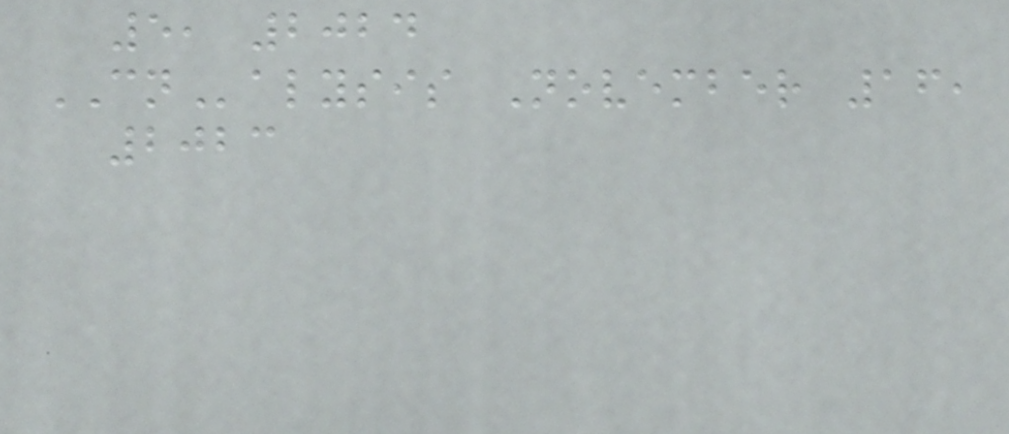5, 2024
CNalysis November 16,
2023
